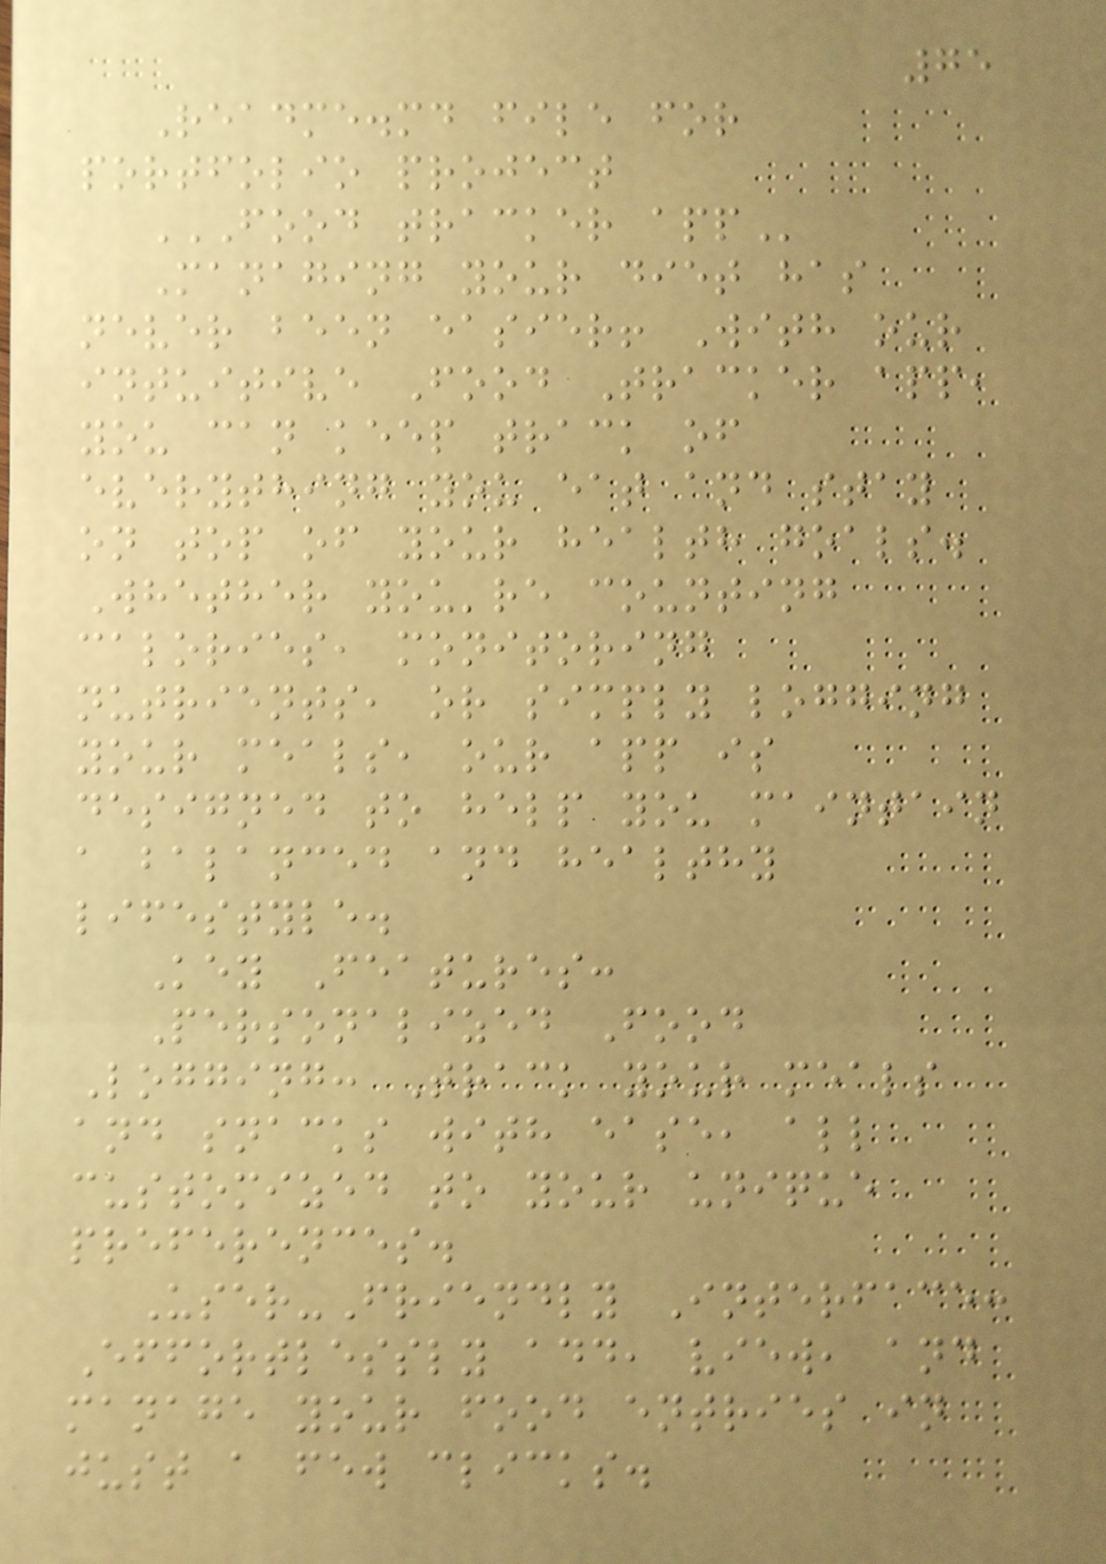75
Readme.md file for
portfolio project
FOOD TRACKER APP
Managing your diet has
never been easier! With our
intuitive Food Tracker app,
you can keep track of
everything you eat and stay
on top of your health goals.
Whether you're counting
calories, monitoring
nutrients, or simply logging
your meals, our app is
designed to help you maintain
a balanced and healthy
lifestyle.
Key Features:
Personalized Food
Logging: Track your meals
and snacks with ease, all
customized to your unique
preferences.
User-Friendly Interface:
Effortlessly add, view, and
manage your food entries in
just a few clicks.
